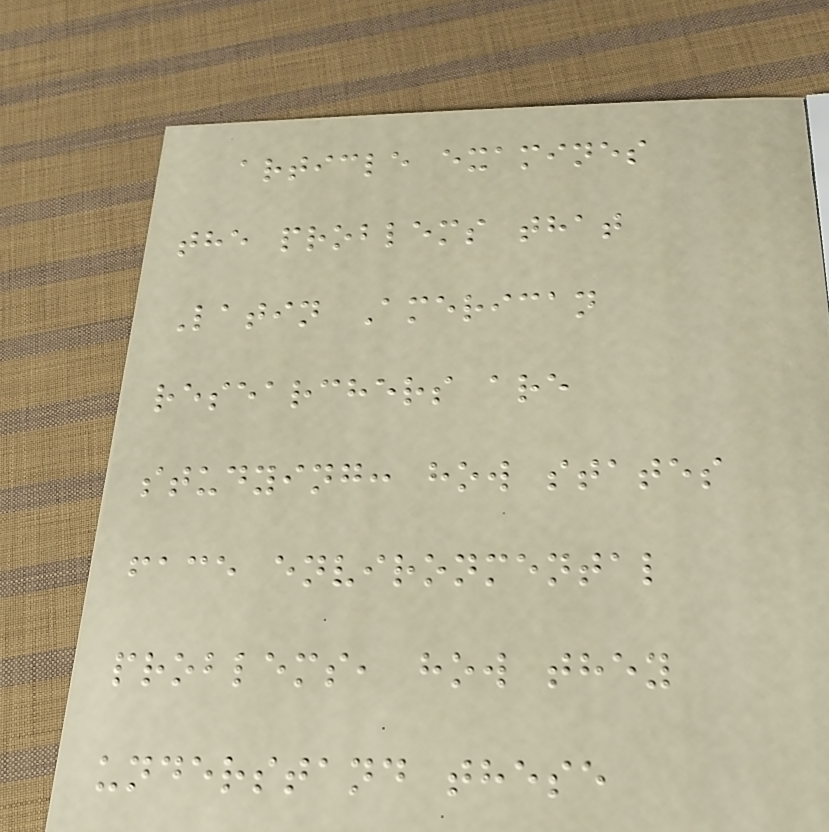article examines
the problems that
Latin American
researchers are
studying: how states
face environmental
problems, how they
understand these
